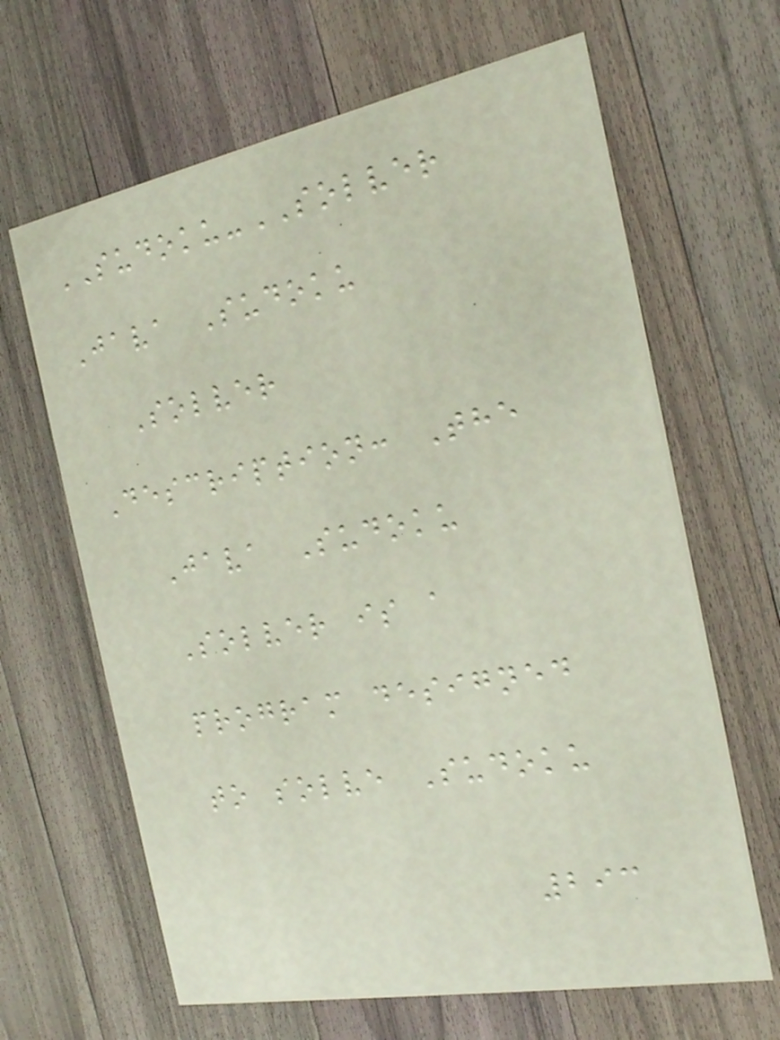SUDOKU-SOLVER
Java Sudoku
Solver
Description: The
Java Sudoku
Solver is a
program designed
to solve Sudoku
293
